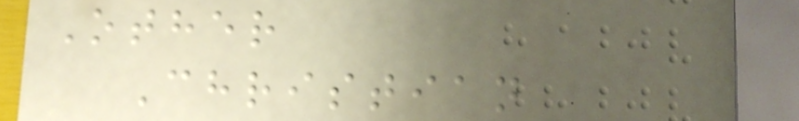Other
Christian
